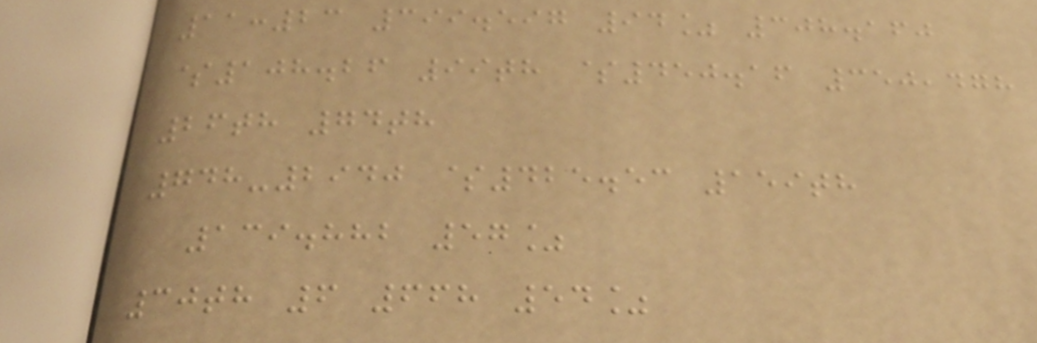11:23 399.597 94% 308.160
$108.26 99th $450.16 350,478
26th 74th
748-2940 $425.53 159th
139.882 57%
30th 6 668 54%
